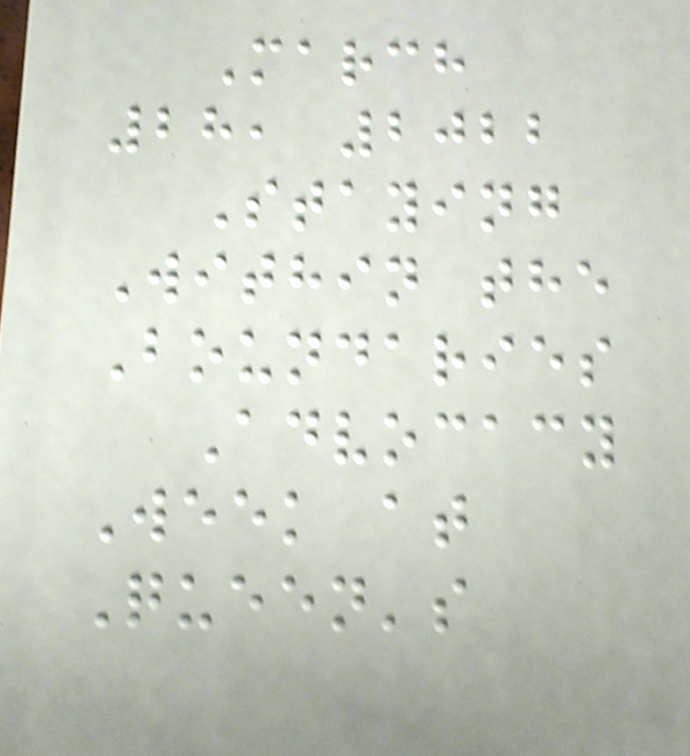March
28, 2022
Staying
Within the
Boundaries
Advocacy
Week at
Queen's
